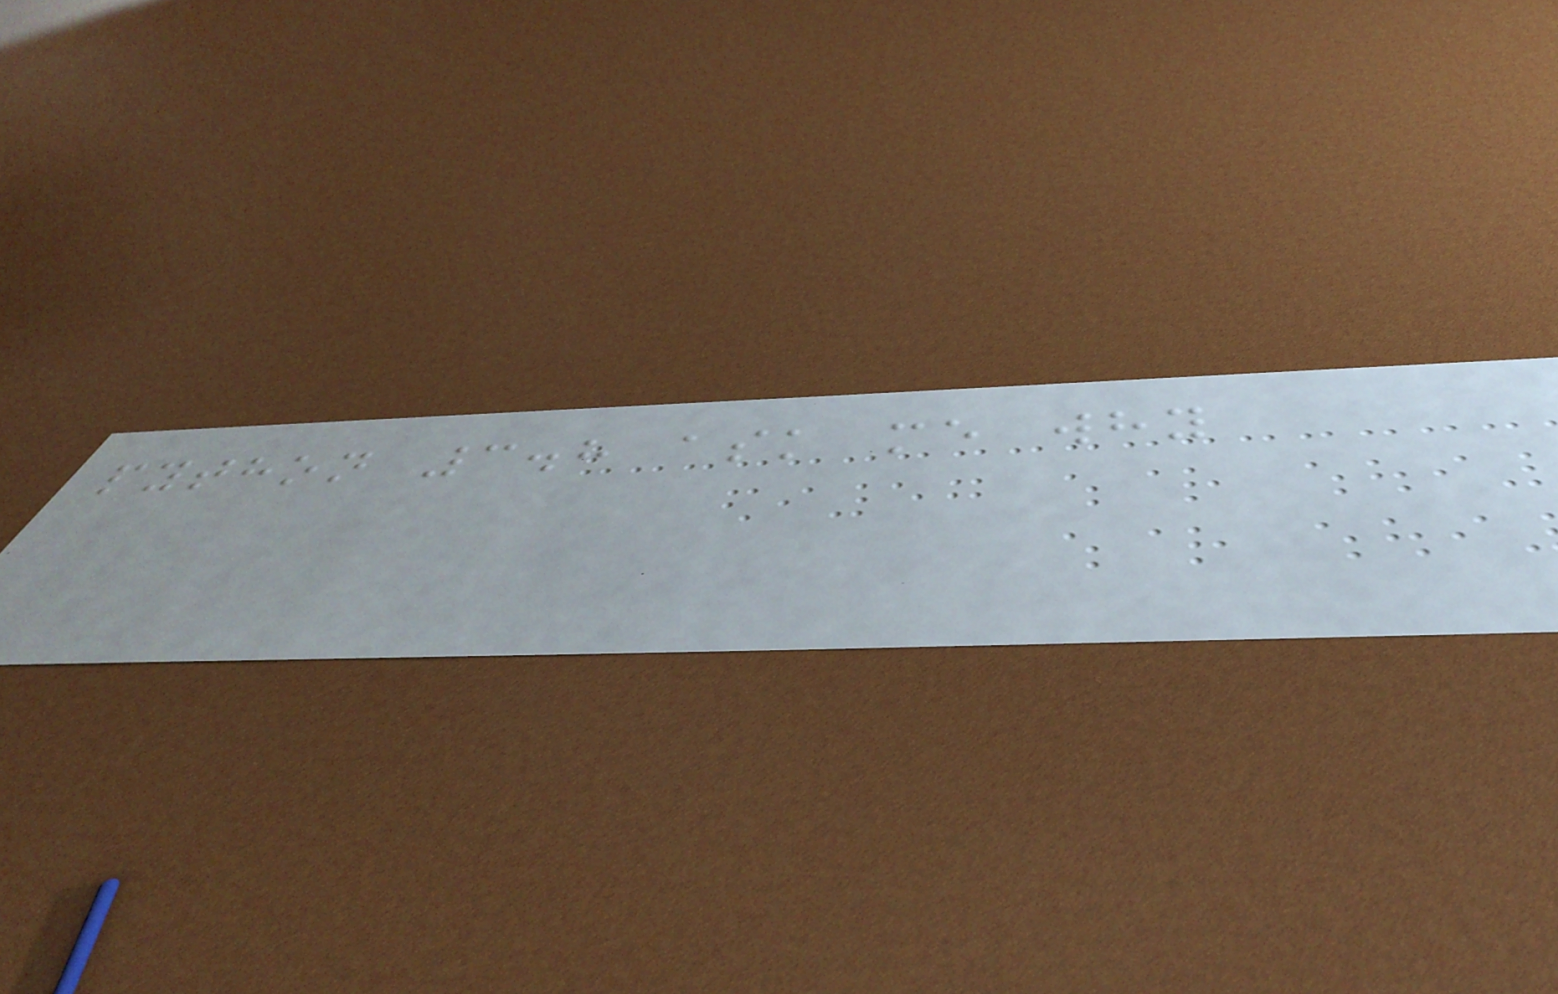python 3.8 ask me why
